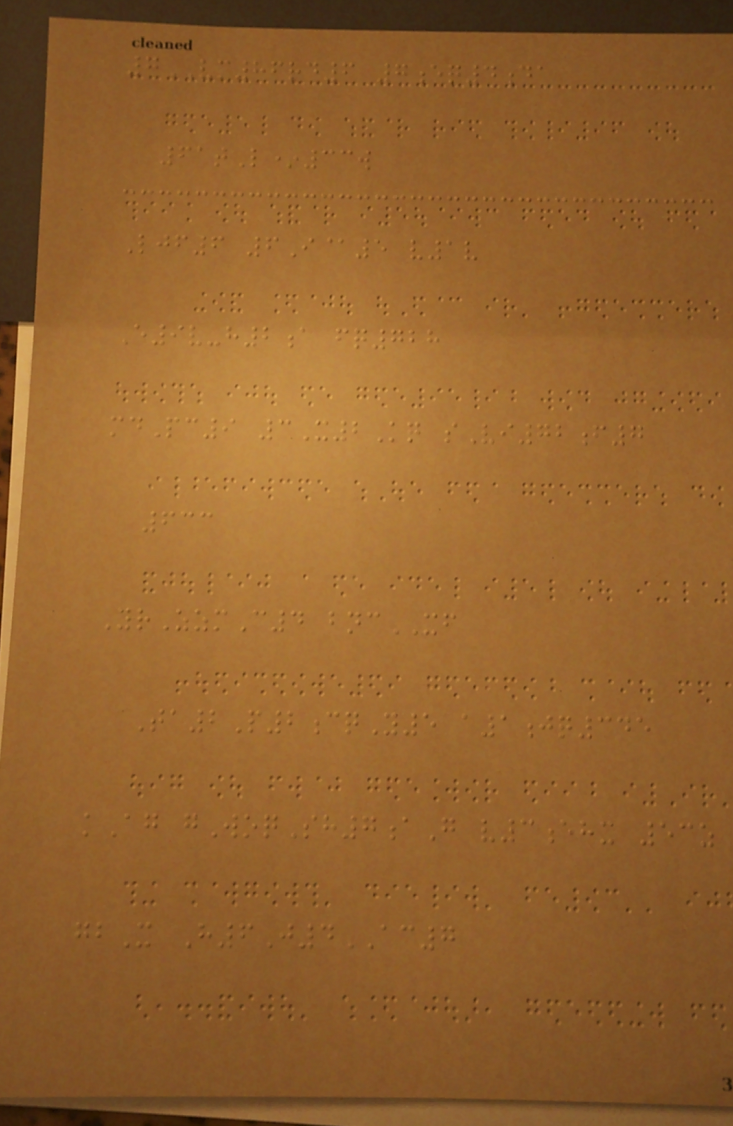7VM86rd6 7eq4da
61tL*33w
Ljf6 6I@5 v1v
E9v-h2a fq728
mdPc9 3X2Kq sVi72f7
633
YrZzmC4 bncXF
Ta2P2cqY5 a1jq345
kAg gWoqSh7aG v3ehx 53z
gbX H6J4AC7
